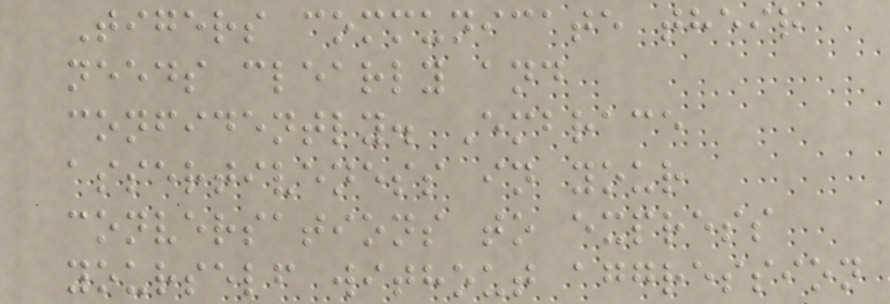Tigers communicate their
needs clearly and
confidently. Embrace
assertiveness in your
conversations to express
yourself without aggression
